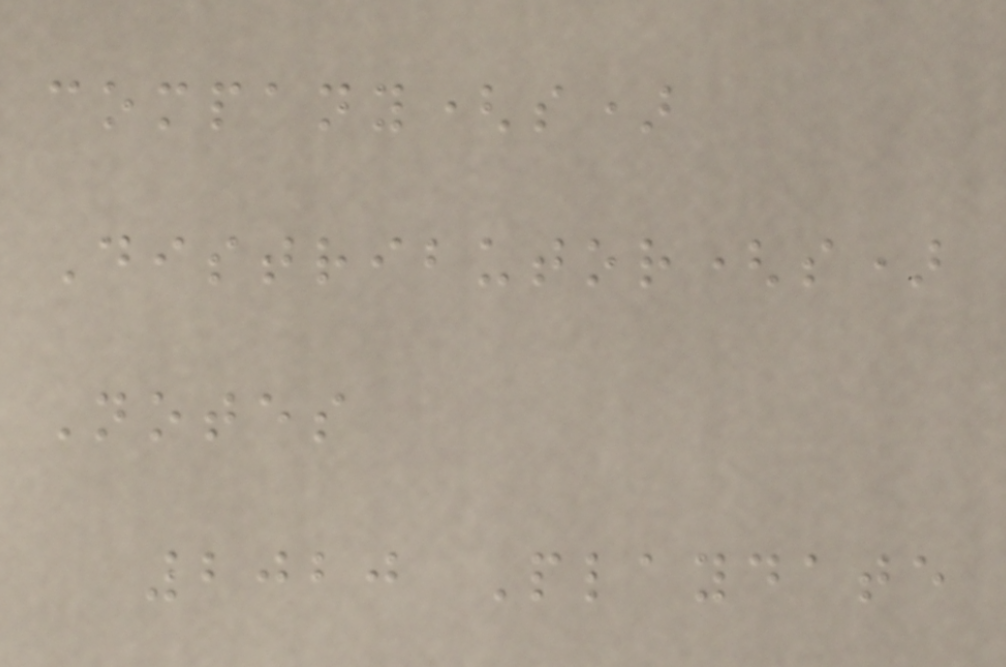company(s)
Distributor(s)
Notes
2020 Playdate
